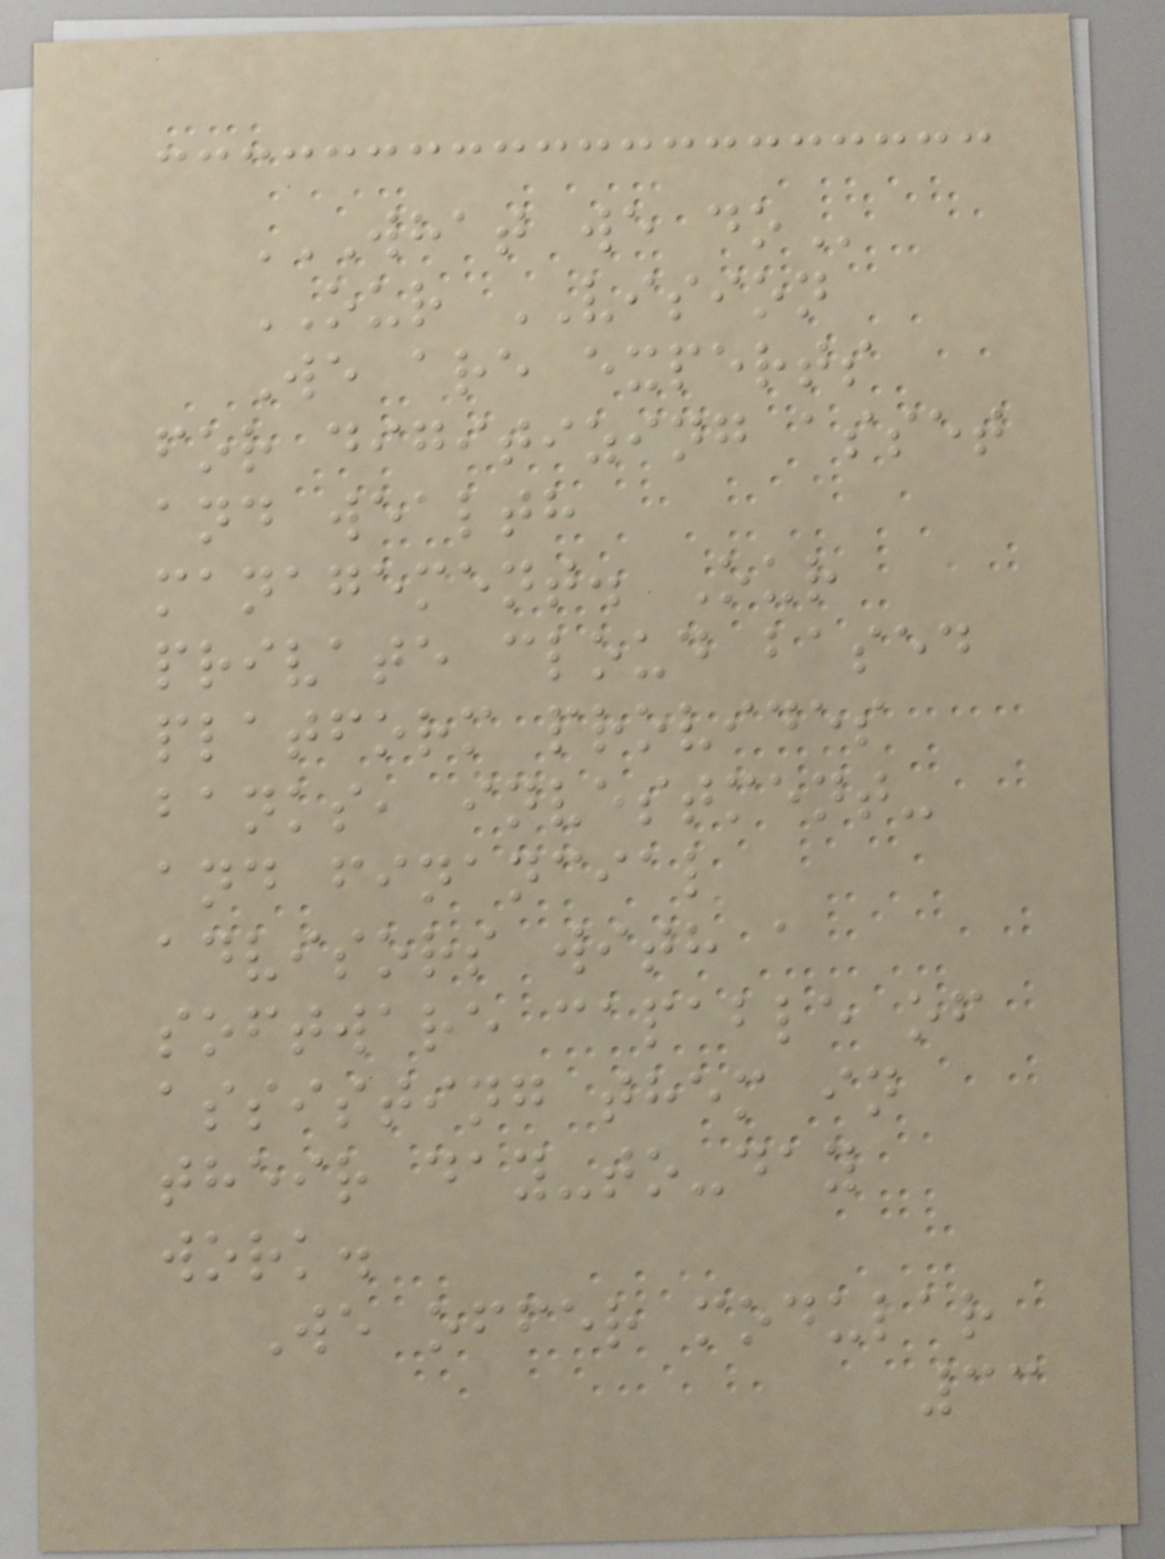WHAT WE DO
OUR VISION
We are experts
for digitizing asset
and wealth
management. Our
private cloud based
platform provides
banks, investment-
and financial
advisors with a
software capable of
assisting them in
their day-to-day
work.
We offer modular
33
